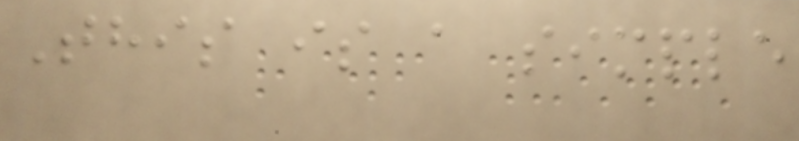This is a simple
